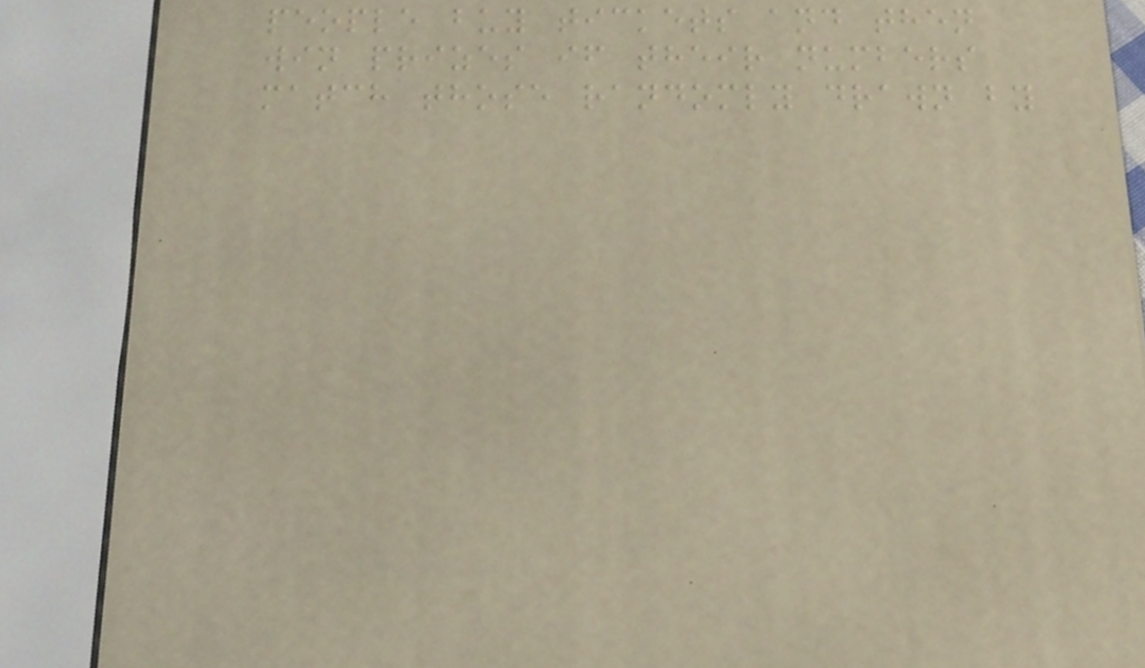people buy tickets and then
win prizes if their numbers
match those randomly drawn by
